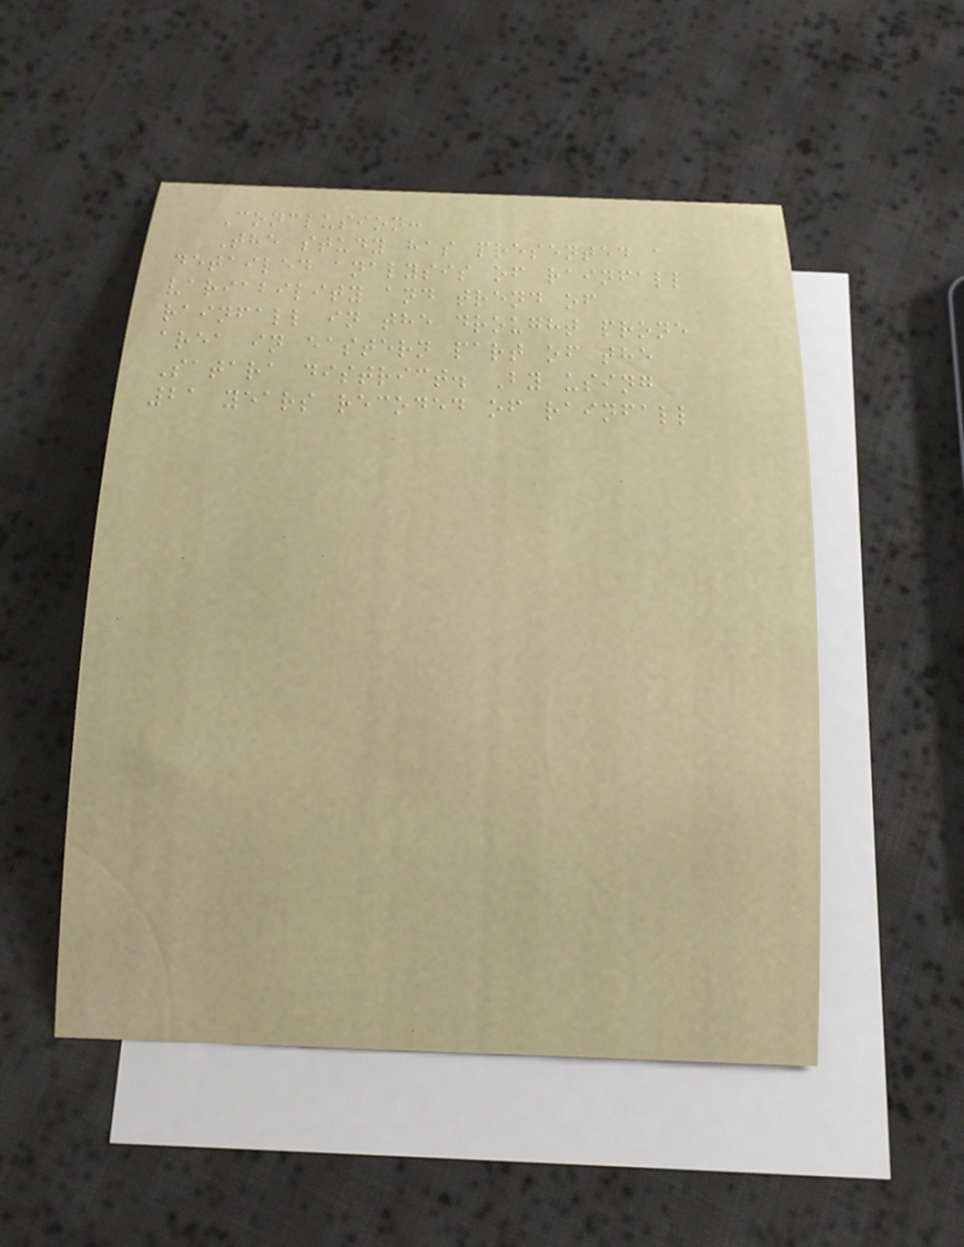Conclusion:
The study has presented a
detailed analysis of rainfall
variability and trend of
rainfall in the drought prone
area in eastern part of the
Satara district. By using
21 years recoded of rainfall
